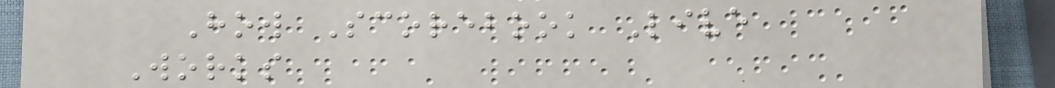How Scorebook Live
Works
